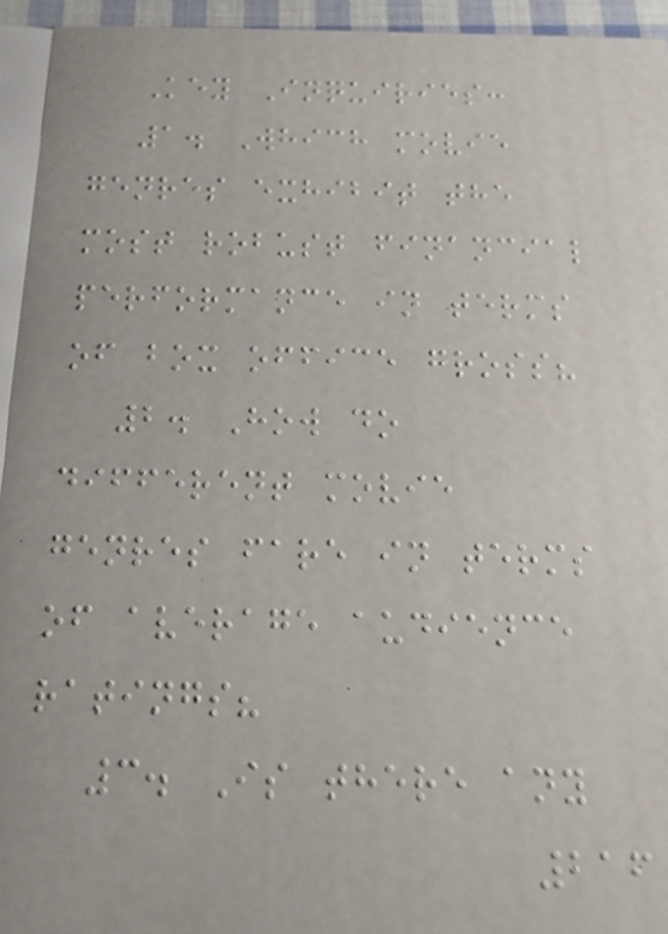Key Inquiries:
1. Which movie
genres exhibit the
most robust financial
performance in terms
of box office gross?
2. How do
different movie
genres fare in terms
of average audience
ratings?
3. Is there any
216
